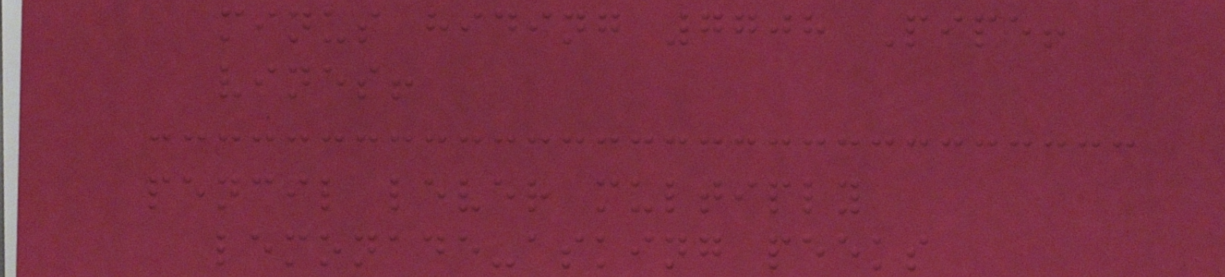minus hiding 7708 Pipe!
vines!
pencil lever multiply
lemonade-asking peeks
